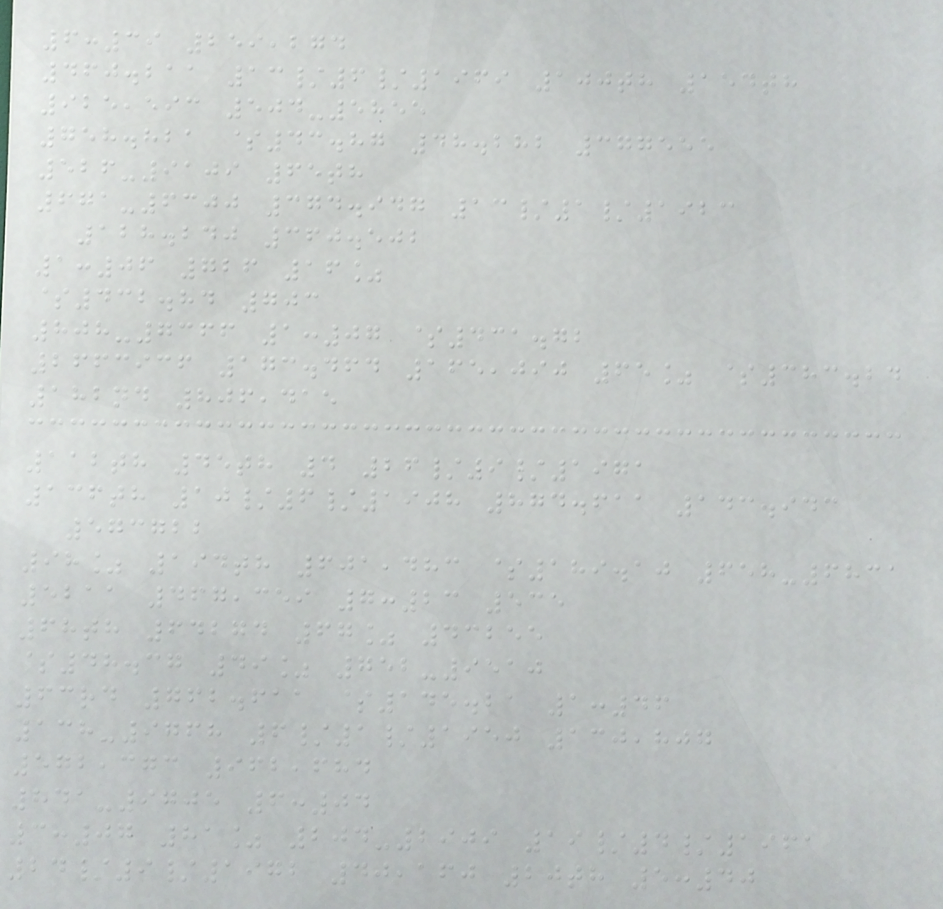6:39 259,274
460.211 13/6/1969 100th 154th
925,593 504-5855
758.821 $43.87 48.282 377555
526-9109 65th
671-6300 374.947 13/1/1923
128.240 360.502
1:06 726 16%
$432.84 703
808-7366 1:07 $431.72
2663936 173.464 165,090 65% $383.24
182nd 806,415
112th 45th 4 26/9/1971
136th 10/6/1908 874.611 143.943
573722
98% 194th 601,483 $189.10 658-6831
5211 467,359 7:23 535
68th 64274 67% 43255
$48.37 49% 752-9510
63rd 762.611 $145.21 1:46
138-9768 6/1/1950 130,807
572,373 962,684
841-9705 6:04
3:07 81% 204-2909 19/4/1961
24/9/1972 40,160 20th 5:40
